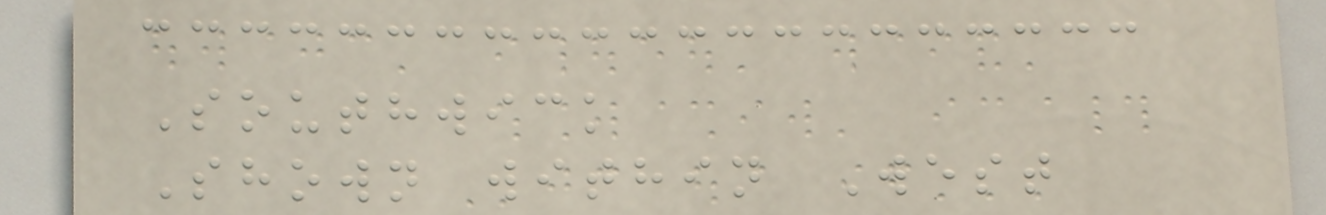Southwick
Shown within West
